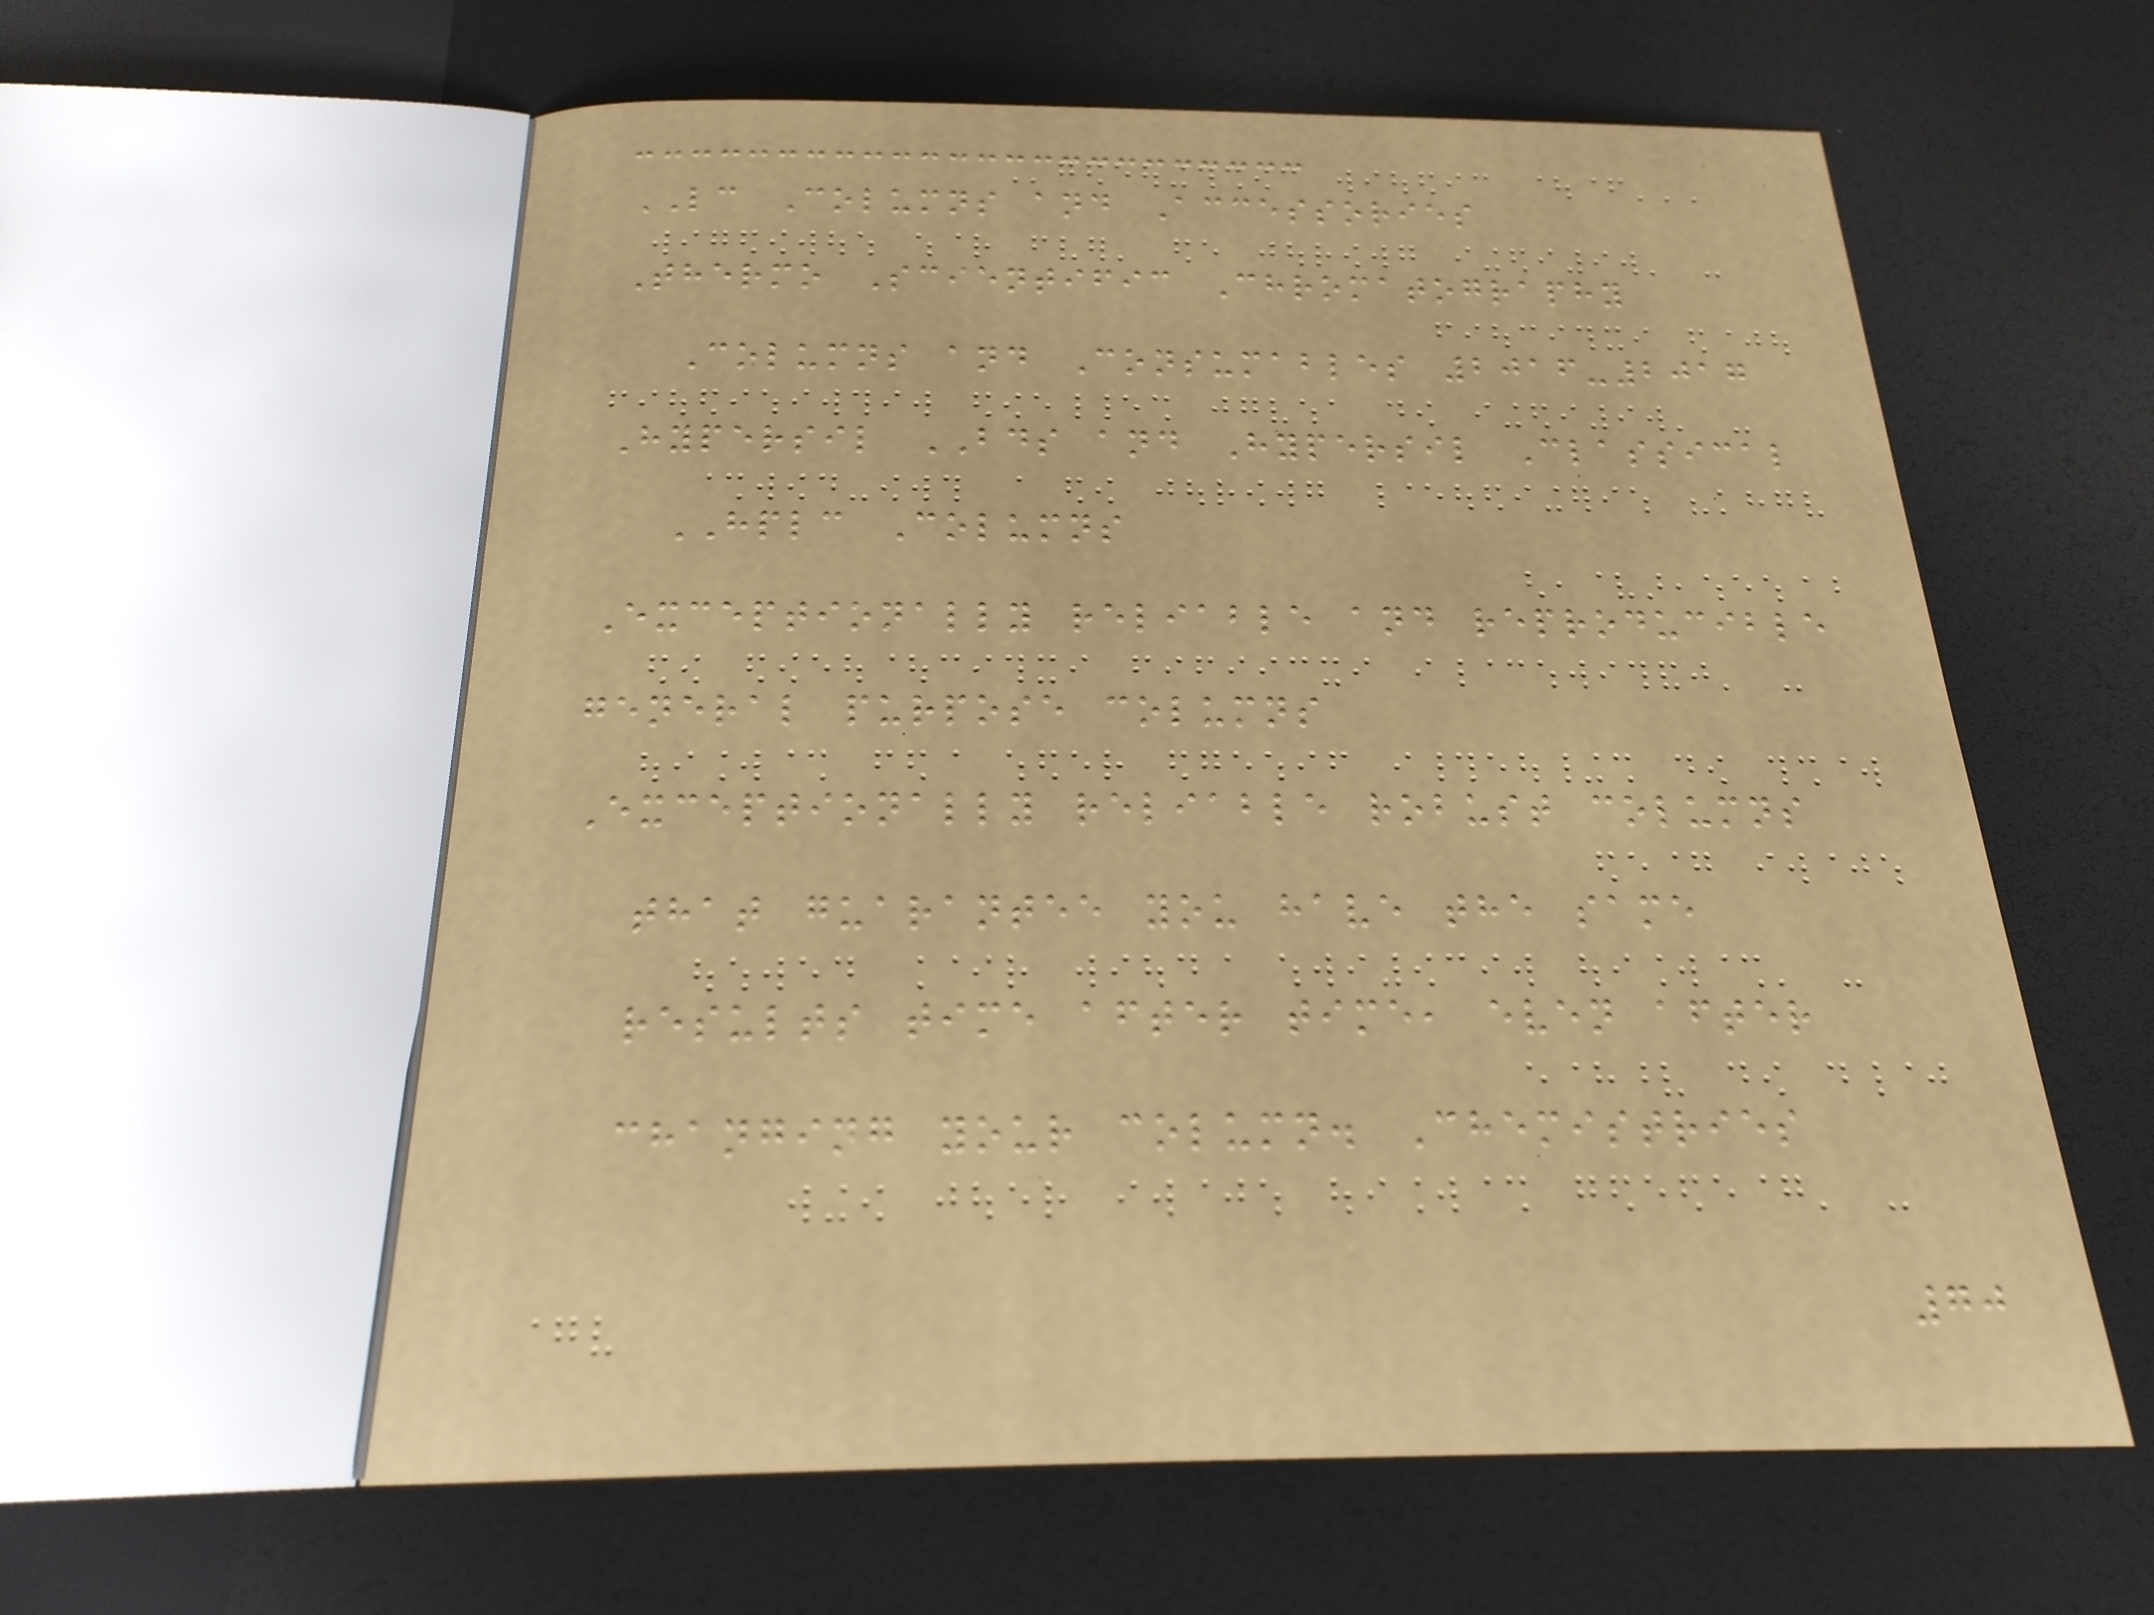LC Columns and Accessories
Thermo Scientific Chromatography
Columns and Consumables 2016-2017
Hypersil BDS and Hypersil Classical
HPLC Columns
Exceptionally reliable and reproducible
general purpose columns
Exceptionally reliable robust columns
that guarantee you have the same
results time after time, even after
changing your column. Chemistries
70
